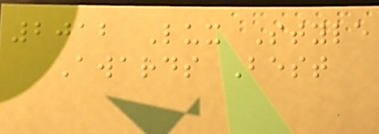2012 Lux Style
Awards Best
